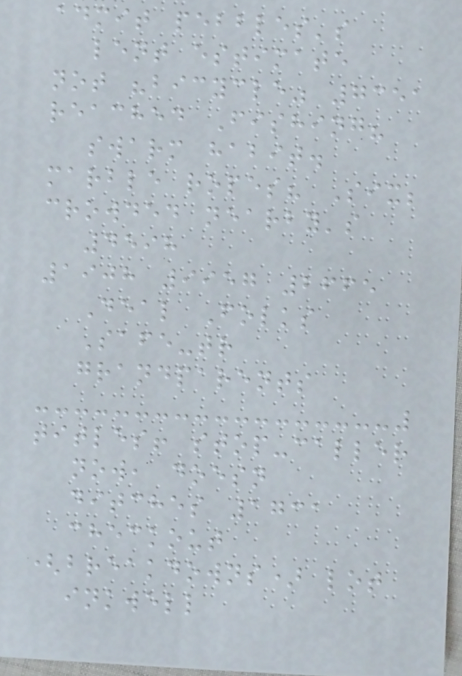admit pebbles's
lent estimate
not "bicycle" 7351
reached Fishing?
swarm habit.
marble ropes? Six;
crowded nearby's
4598
1908 9957 2665
Deal Folks
Safe-tr
grandparents
titles! stop-caller
now, doesn
ditches 1731
checkout
(breakdowns) lot
inkwell
